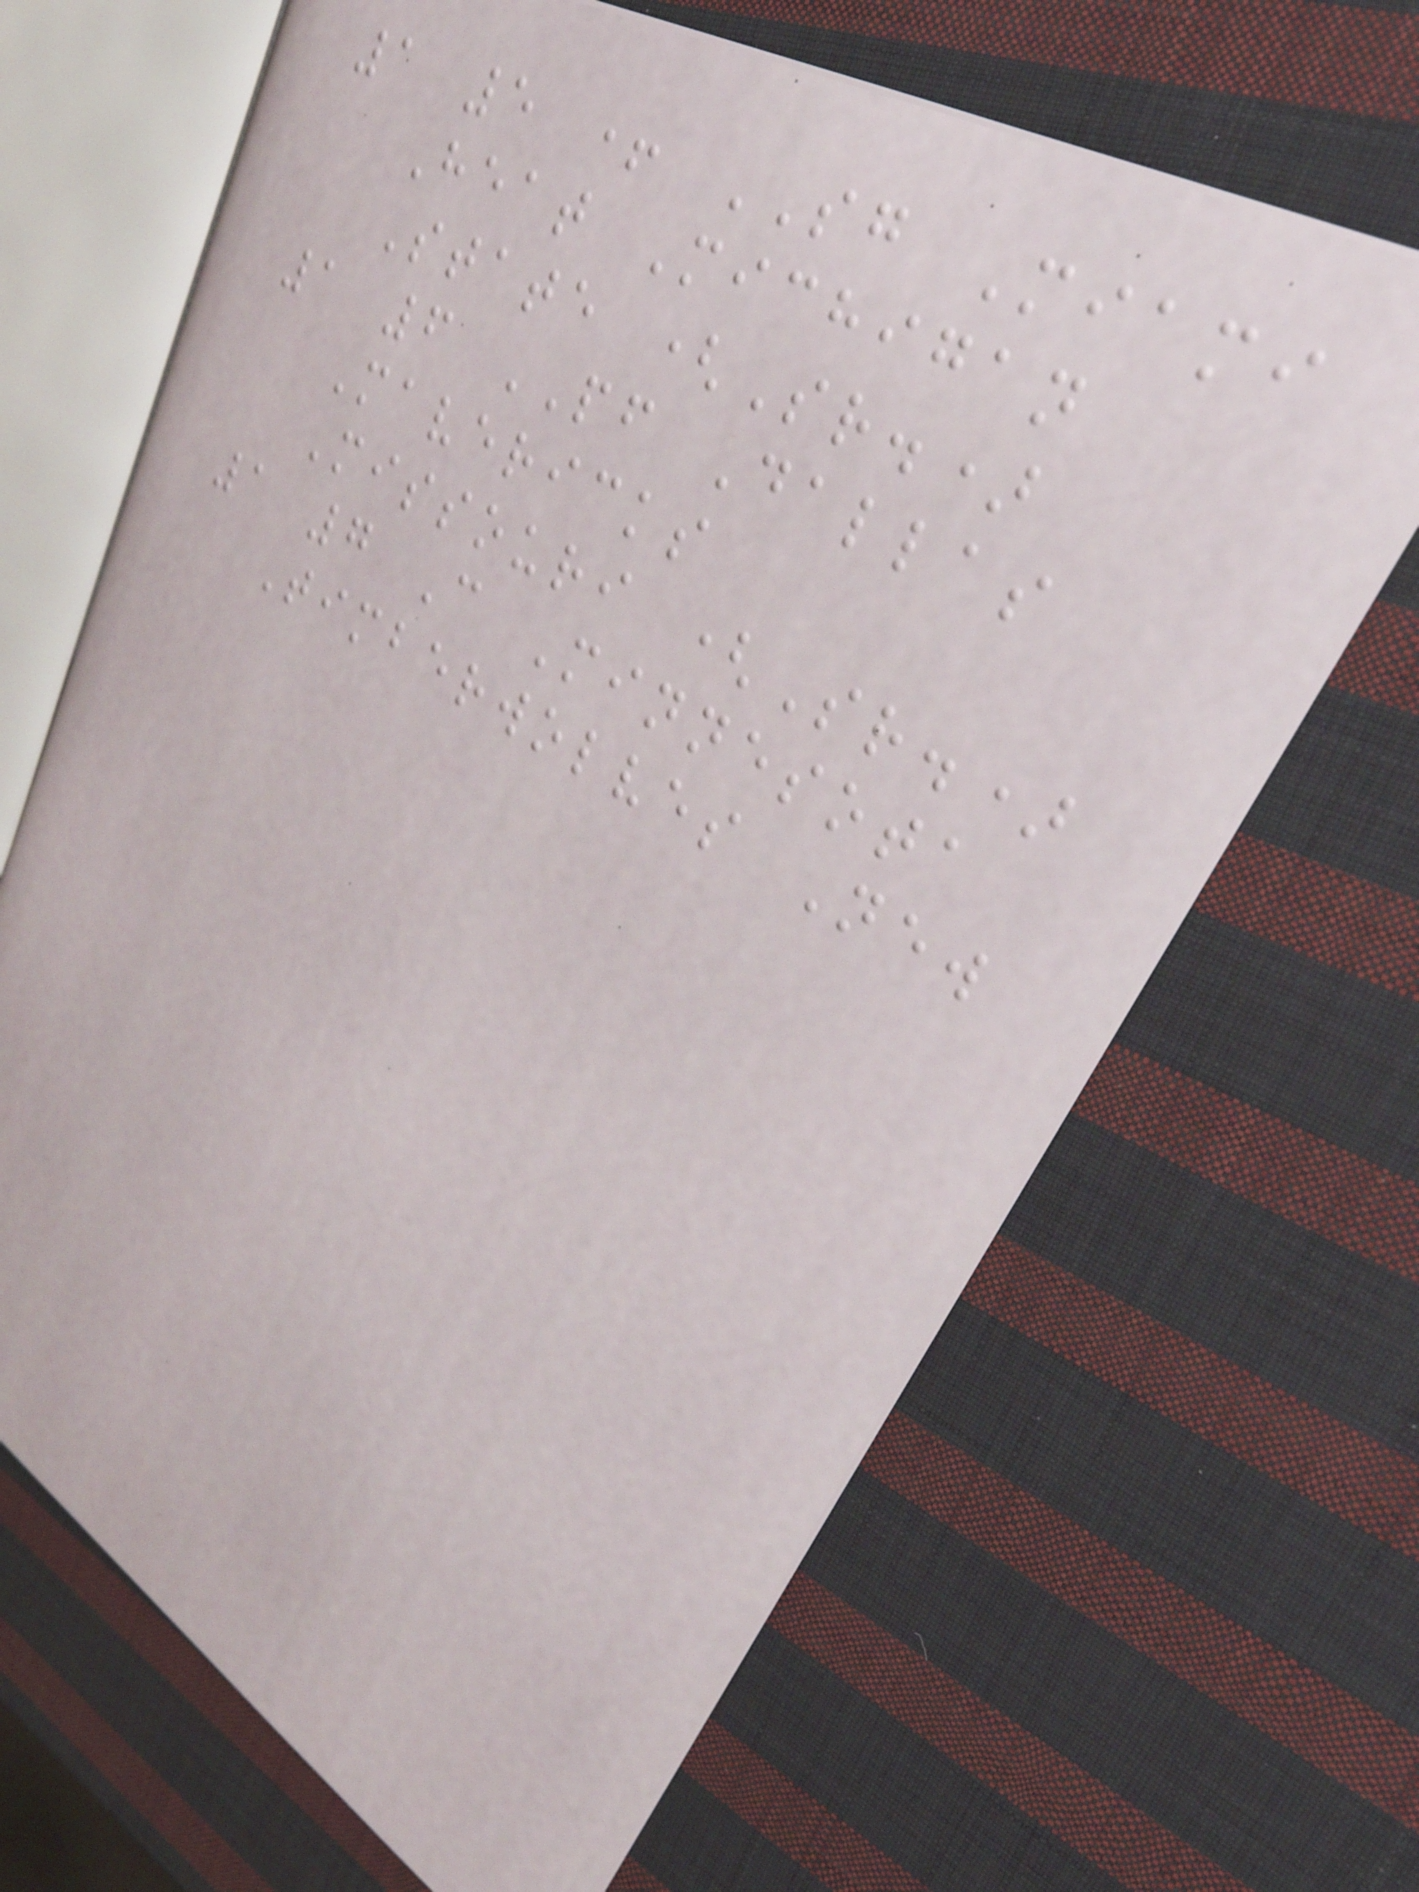1 5 + SG Miami
Heat Michigan
State (Sr.)
1 6 PF Dallas
Mavericks
Missouri (Sr.)
1 7 C Minnesota
Timberwolves New
